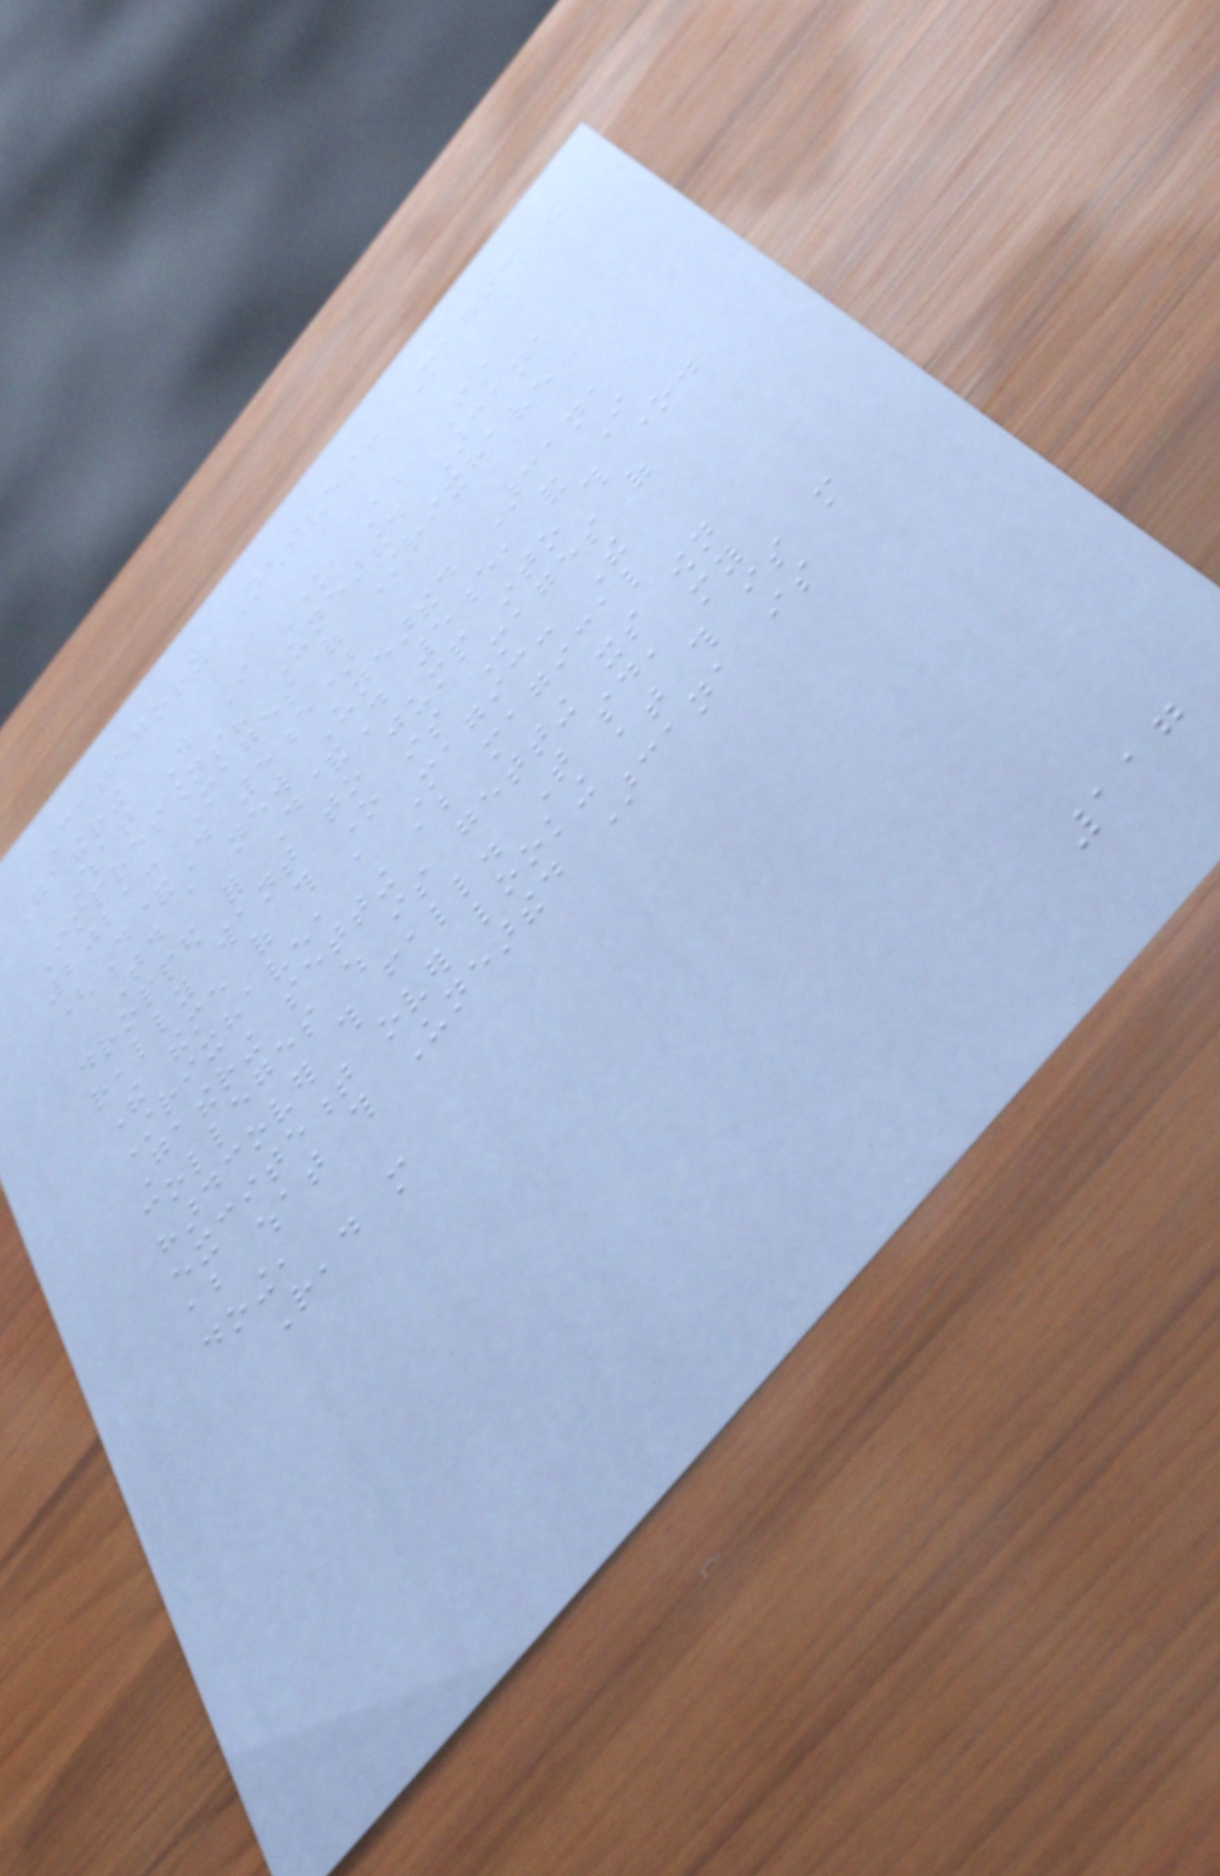Category Archives: Magic the
Gathering
What Do I Know About First
Impressions? Unearthed Arcana
2021: Mages of Strixhaven
(D&D 5e)
Today a new Unearthed Arcana
dropped for D&D 5e, and I
really want to jump into this one.
The theme of this one is Mages of
Strixhaven, a Magic: The
Gathering setting about magical
colleges which is getting its own
hardcover this fall. That said, my
excitement over looking at this is more
about what this Unearthed Arcana is
doing,
Read more
117
